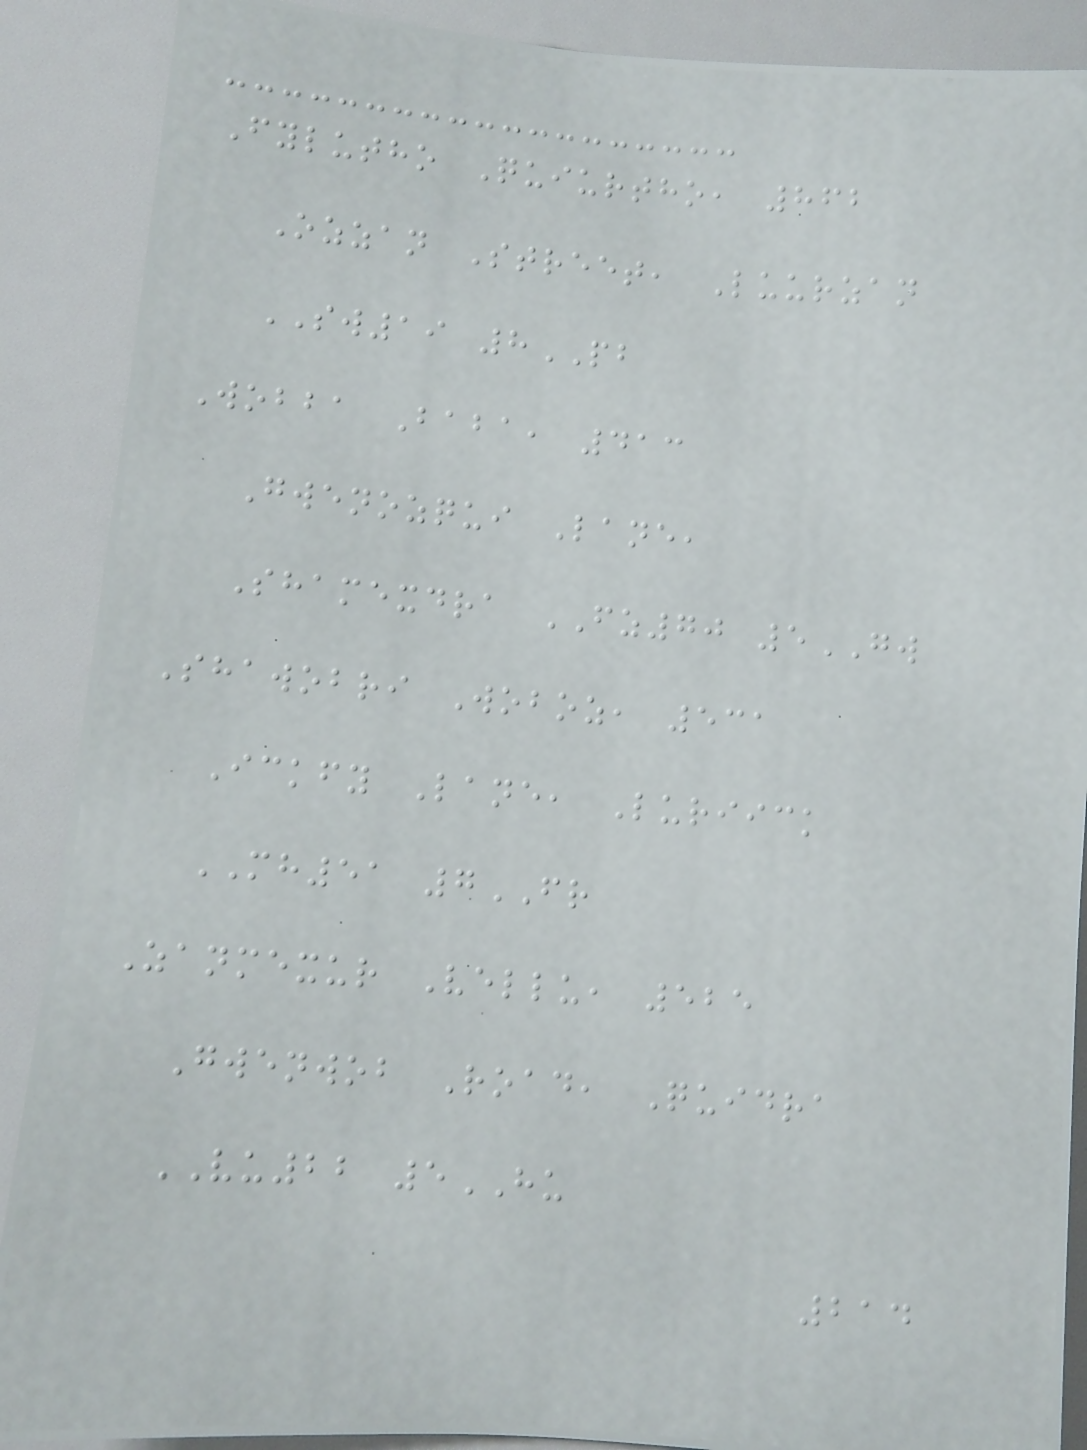Fylutho Quiurtho, 862
Ozzan Street, Luurzan
SW19 8PB
Wobba Baba, 413
Gwenozqui Lane,
Shamexdra FZ70 5GW
Shawobri Woboz, 531
Ickfy Lane, Luriick
MH51 7FR
Zanmexur Vellu, 525
Gwenwob Road, Quidra
VU22 5HU
214
